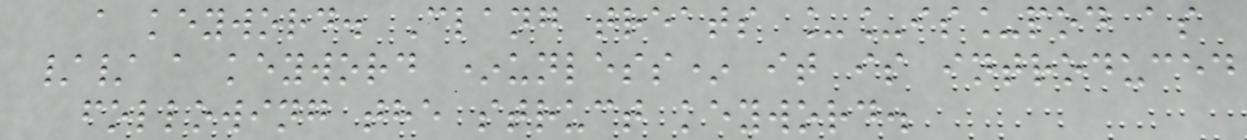a keyword. Clang treats __is_pod as
// a keyword *unless* it is introduced
following the struct keyword.
